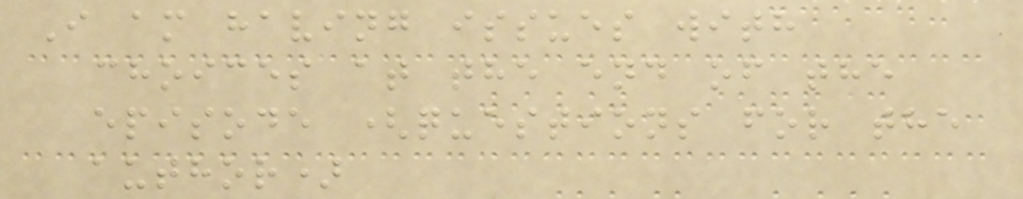I am having issues with
choices at the end of the
episode (questions for the
author)
